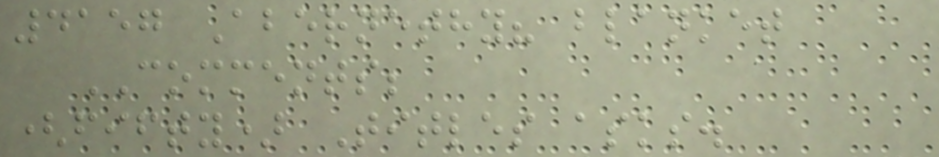4157 Abernethy? blanket
COMMENTS;
(fifty) Titles asks.
